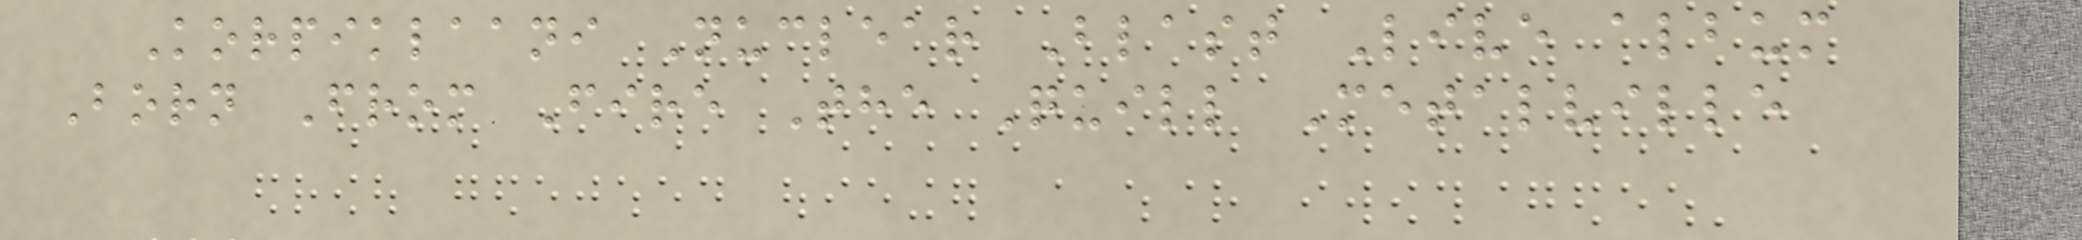Korpiklaani Nuclear Blast Live album
Born From Fire The Quill Metalville
